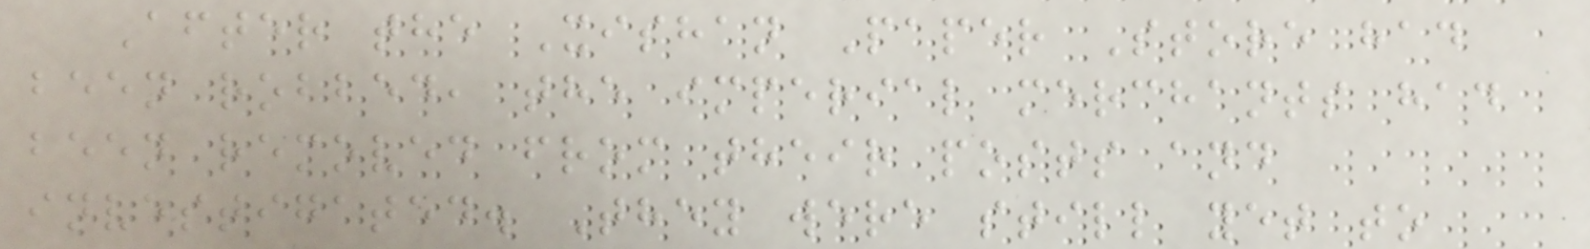After the Xishan Paper Store had
been robbed, the imperial merchants had
been removed from their posts and
investigated. They were still yet to
